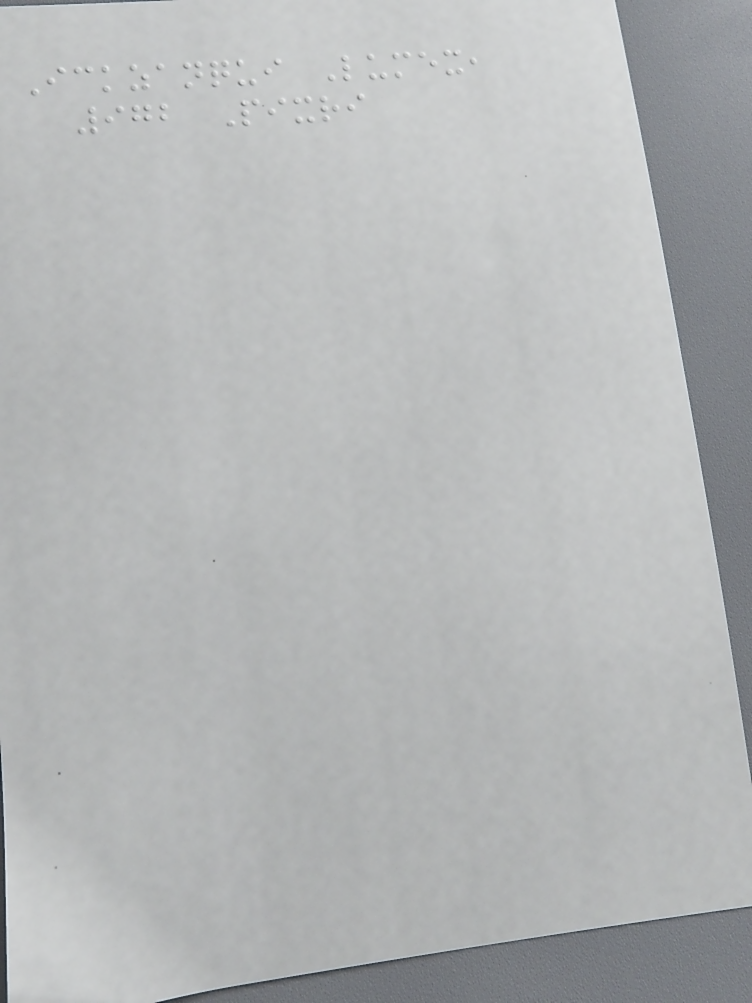Ickzanqui Lumex,
972 Pixri
